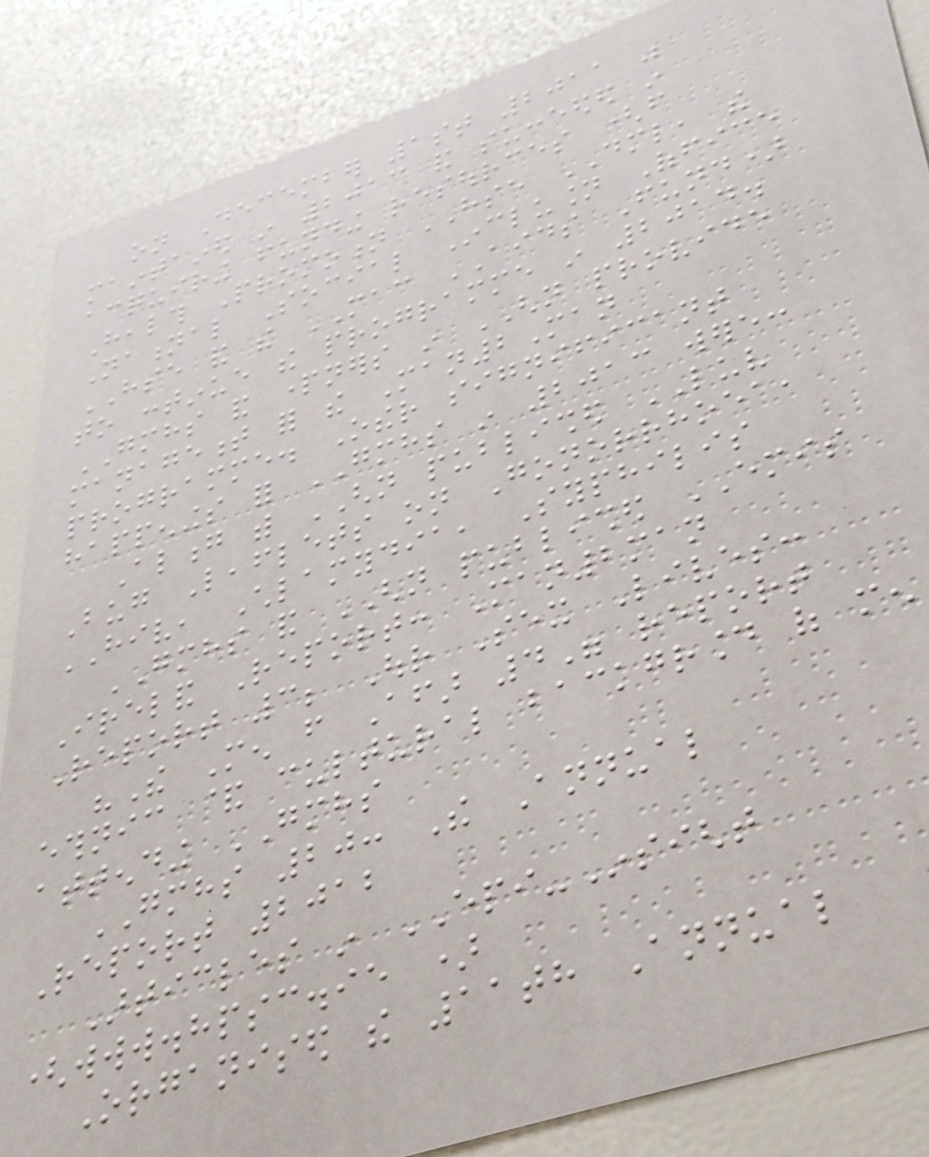on December 1st 2011 was
maintained in 2013 and succeeded in
acquiring funding resources (from
Health Promotion HSE DML, the
National Social Inclusion Office
HSE and the MAC AIDS Fund)
to continue the programme in 2014.
GMHS and partners in GHN provide
management for the Man2Man
programme. Other significant
happenings for GMHS in 2013 were:
Along with GHN published LUV
Bug Leaflets on Gonorrhoea,
HIV, Chlamydia, Syphilis
GMHS and GHN published EMIS
Ireland Report: Man2man
Report 3; Our Sex Lives:
"The Men from Afar 4" report
ethnic & cultural background of men
attending GMHS
GMHS 20: The Annual
Report 2012
Articles in EPI-Insight
(www.hpsc.ie )
Organised the 11th Annual
